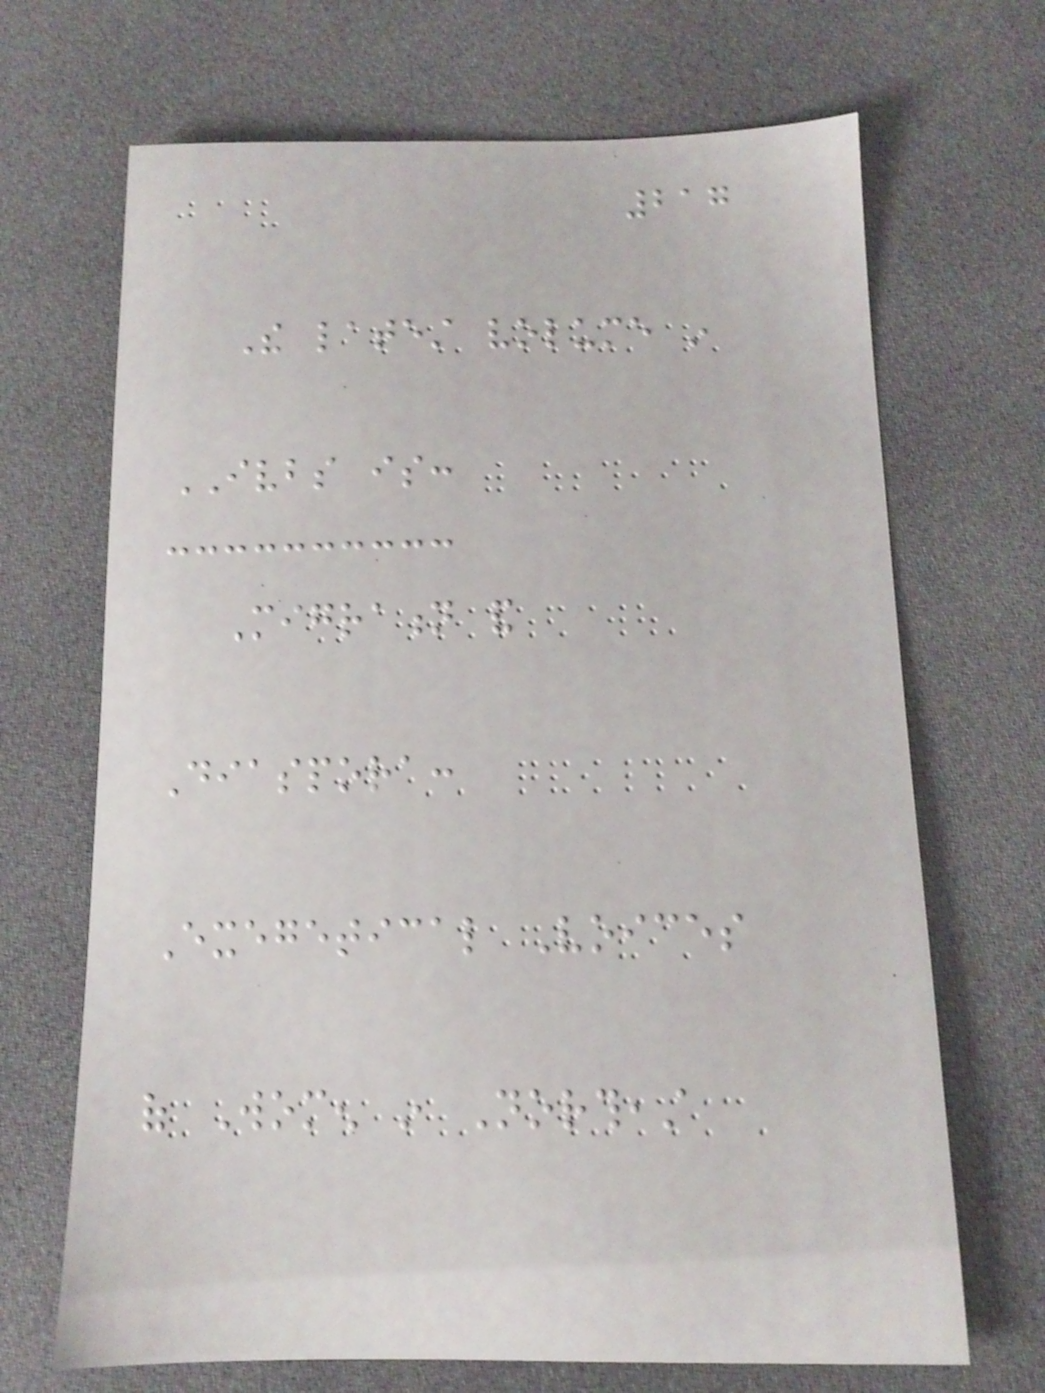217
The latest volume in
IVBS is:
Migration and
Diaspora:
Exegetical Voices
of Women in Northeast
